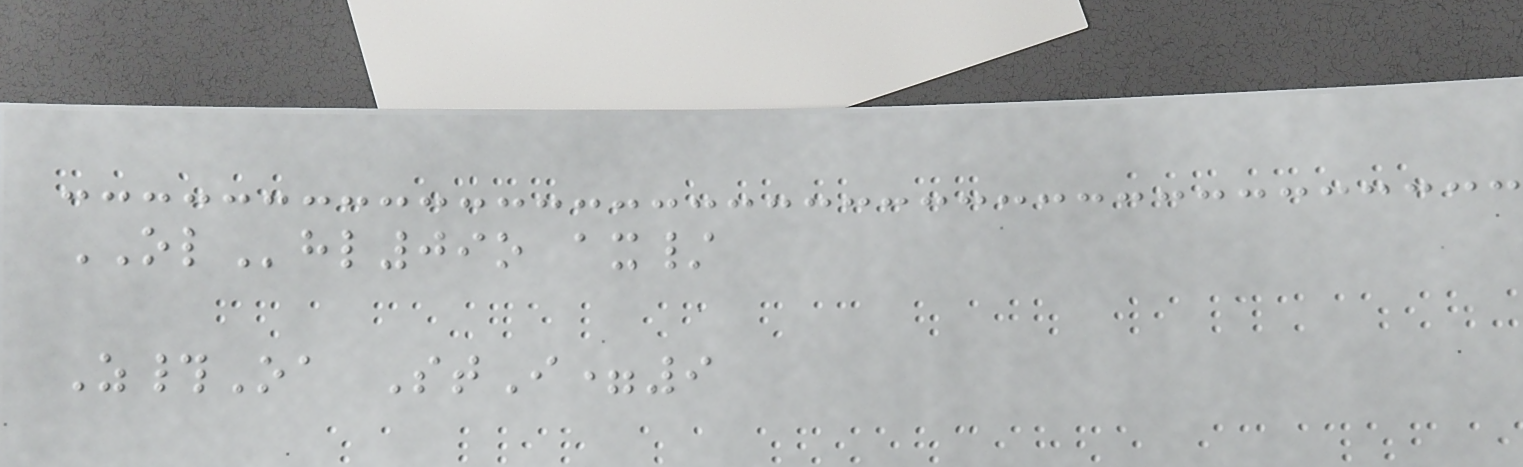OLhl09o ax/
Z#Oa StI=9
